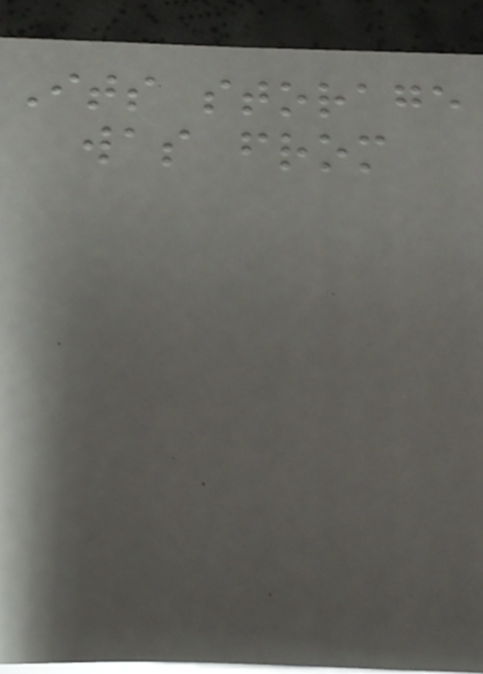Its storage
was from
